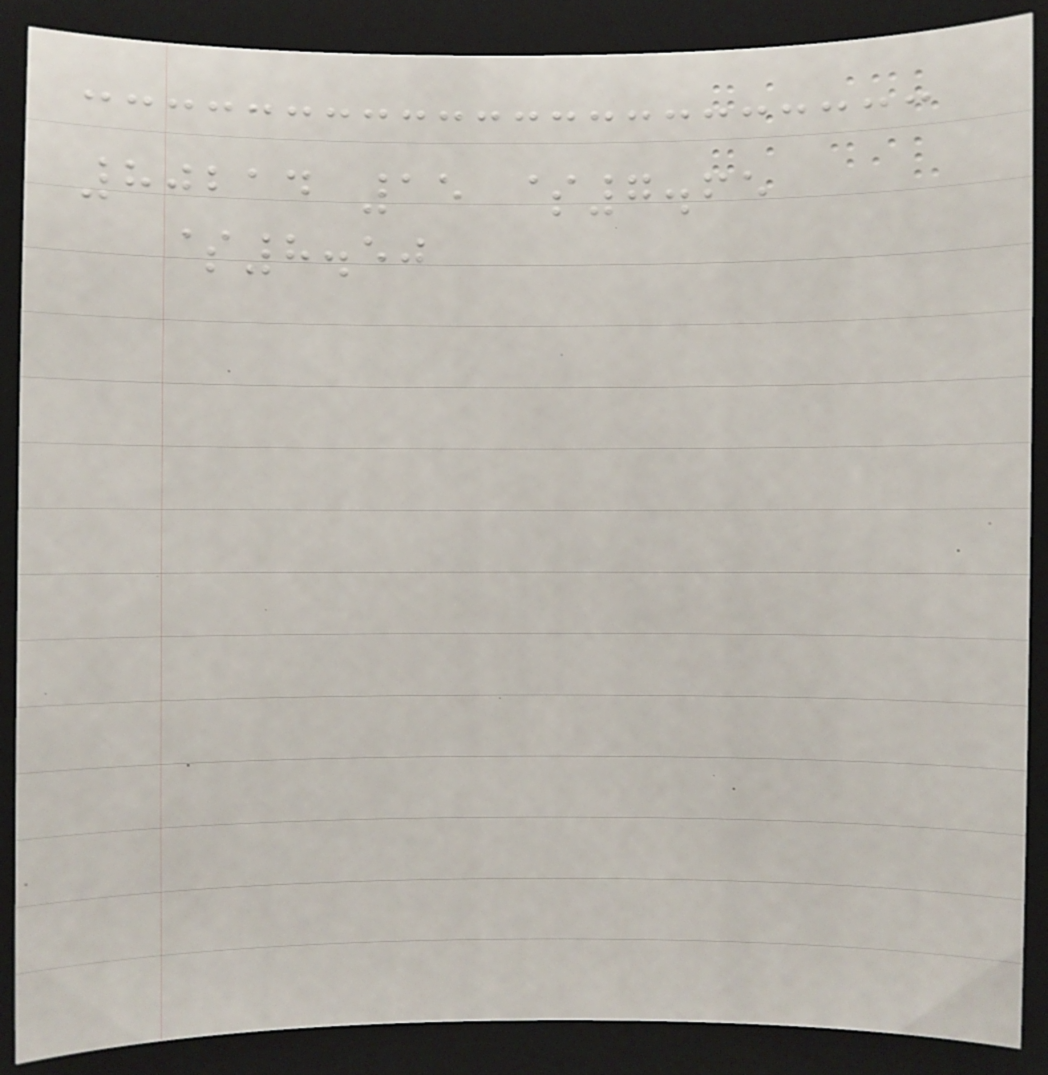80214 15 $7.65
$8.50
